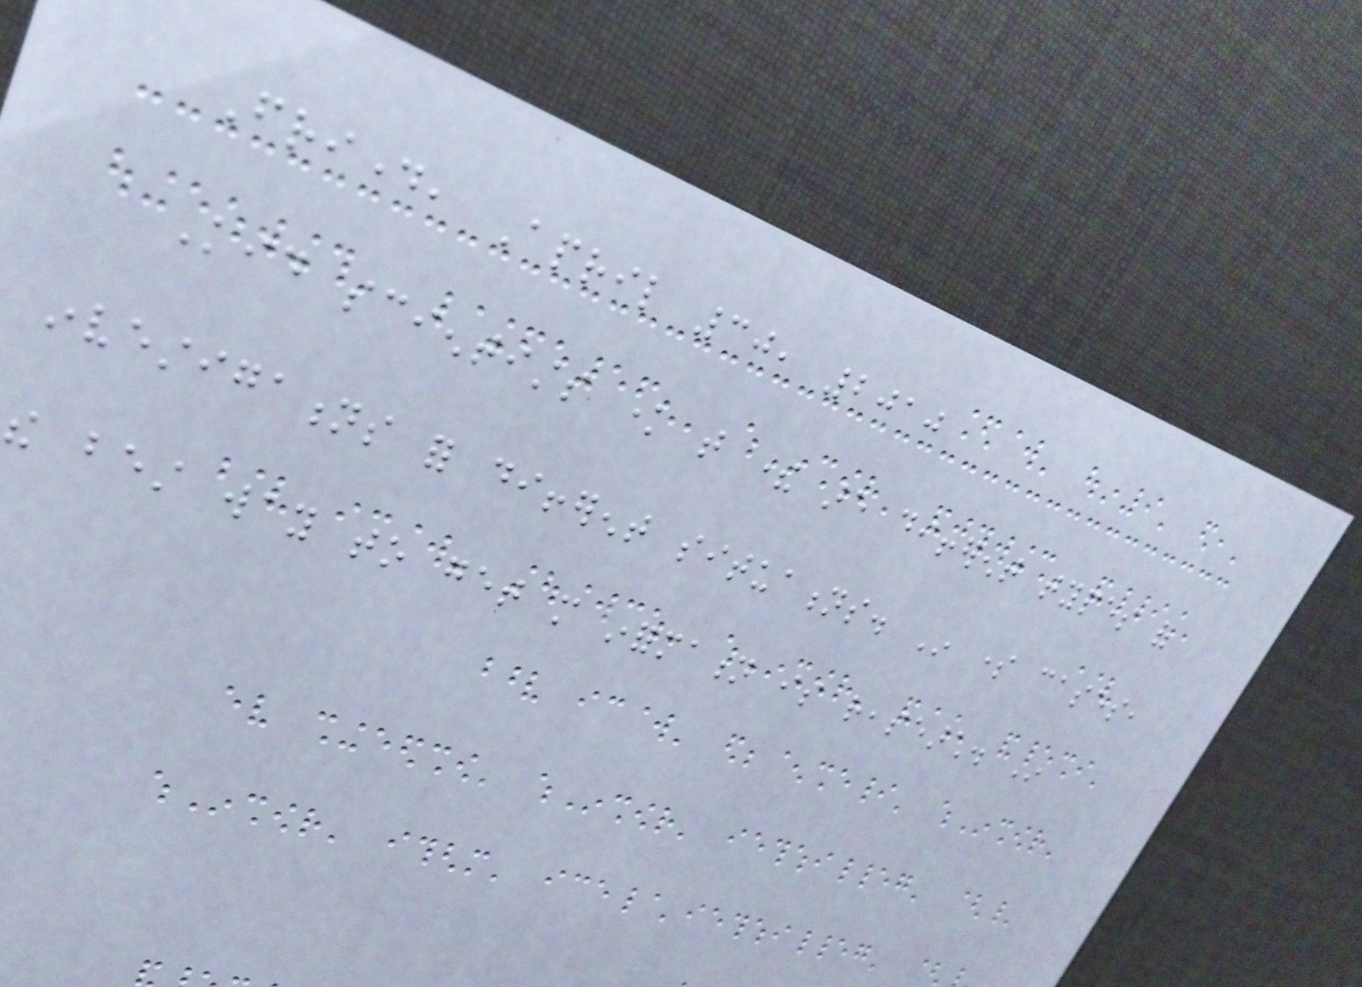Friday, April 30, 2010
Kid scientists know that there are different types of
investigations for different situations. In some cases,
the best way to get more information is reasearch. In
